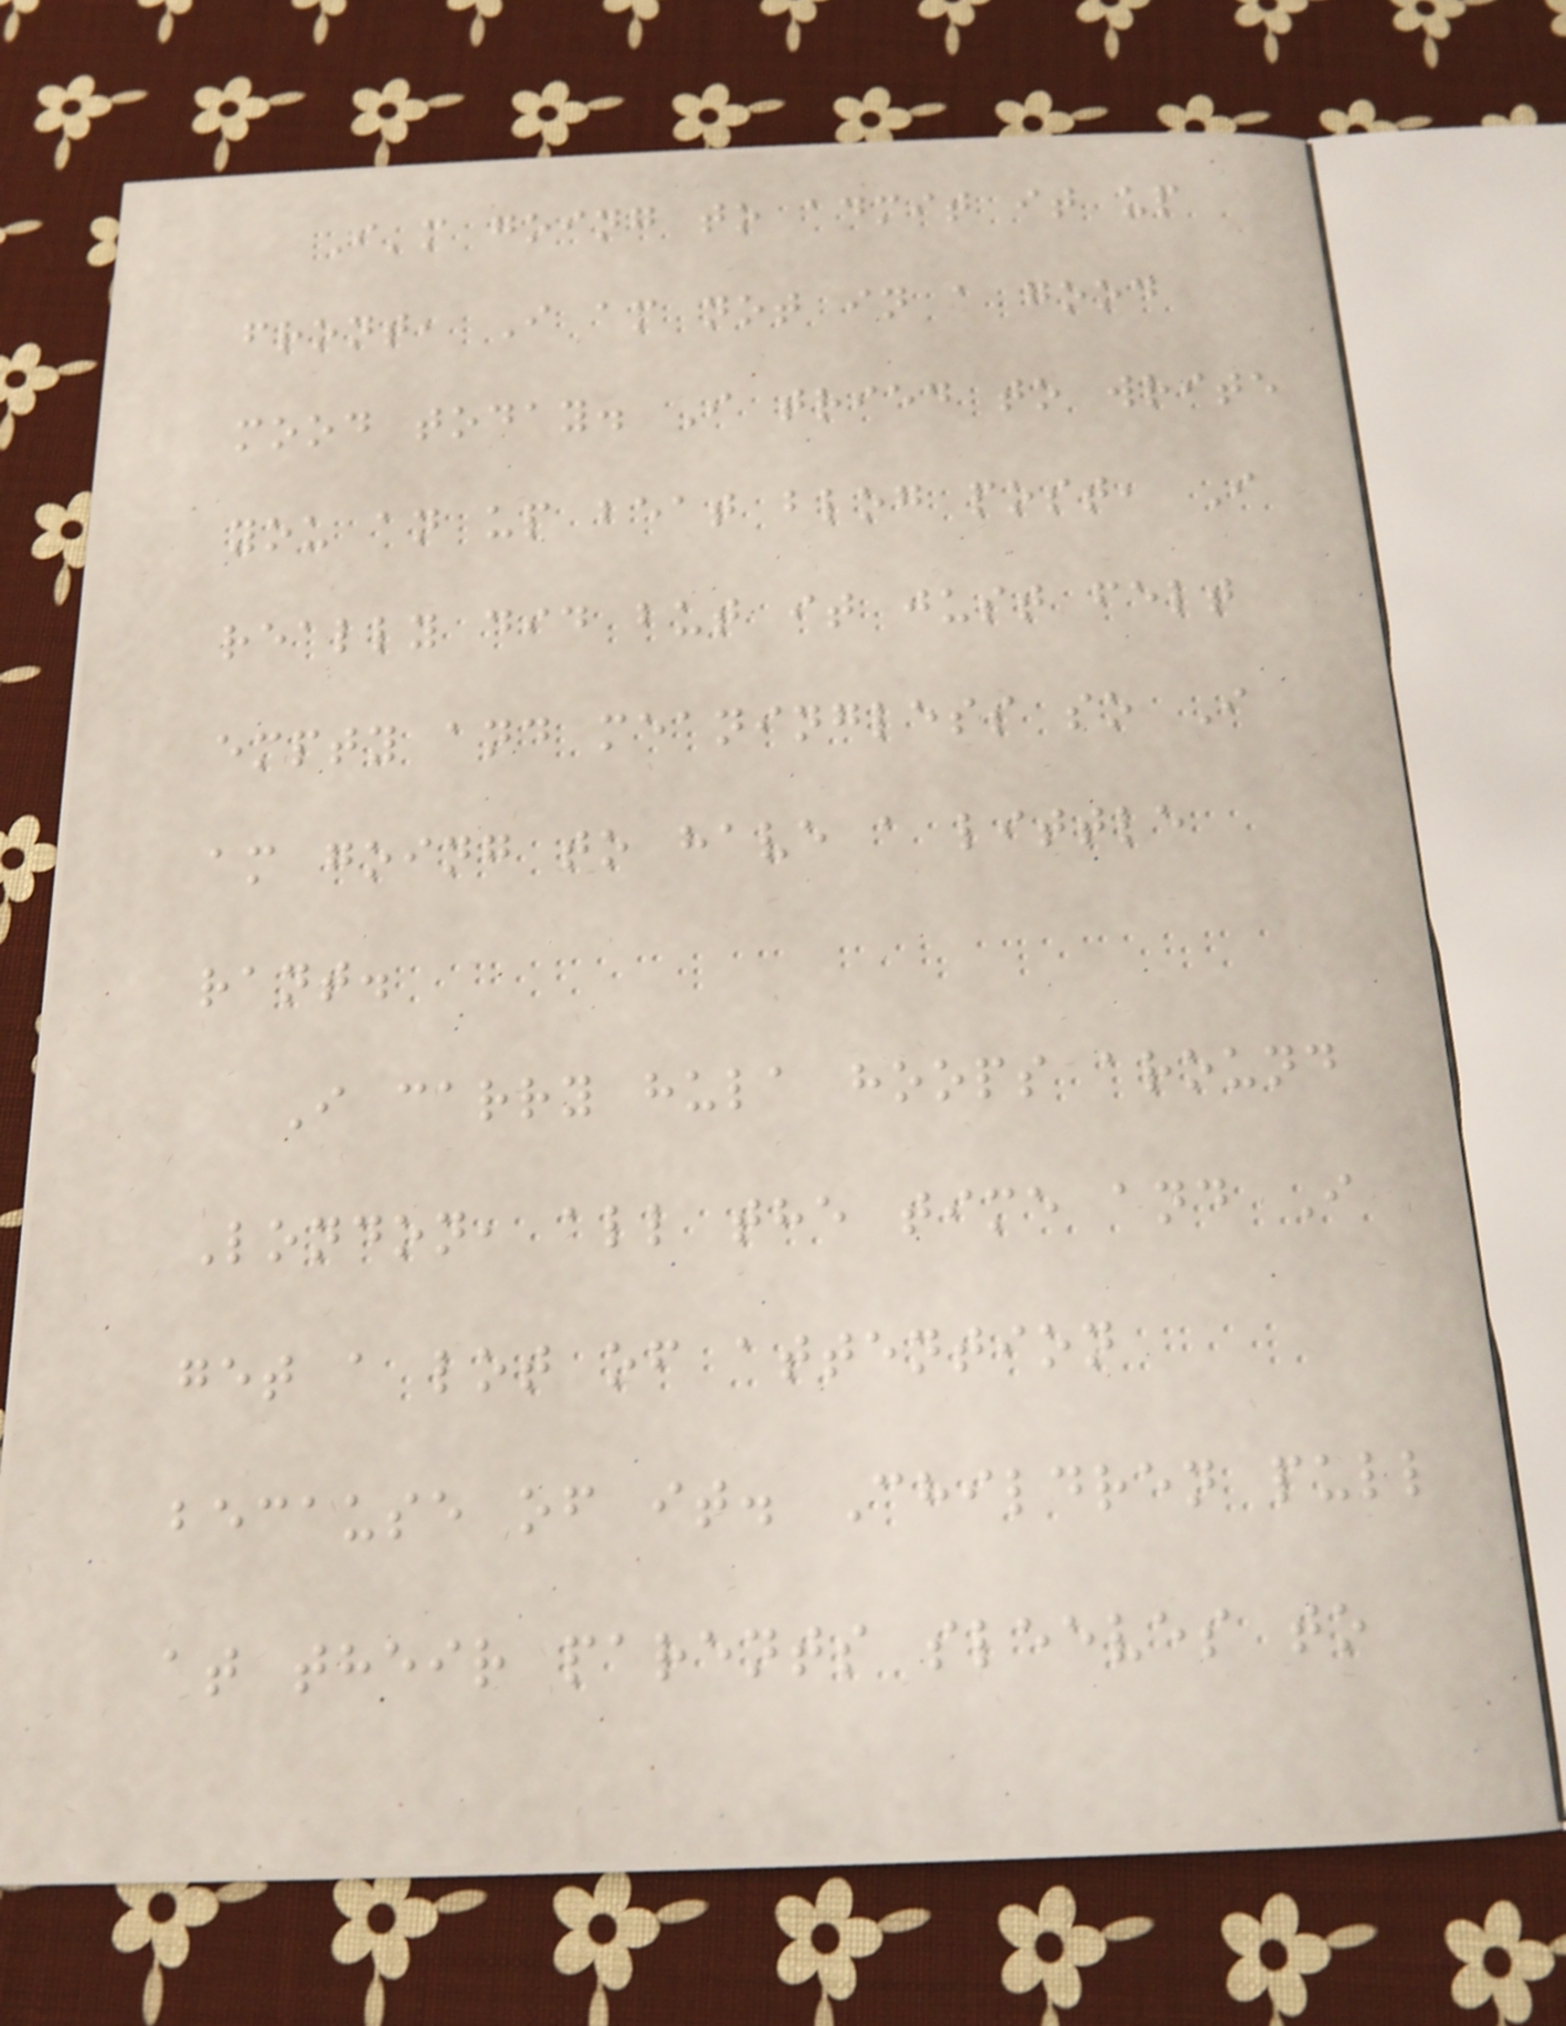I'm going to admit it up
front, I am not in a good
mood today. I tried to write
you an up beat blog post, I
really did but it just felt
empty and meaningless so I
am going to have a little
rant.
I carry hula hoops around
London, all the time and I
get a lot of attention
because of it. Children pull
at their parents sleeves to
